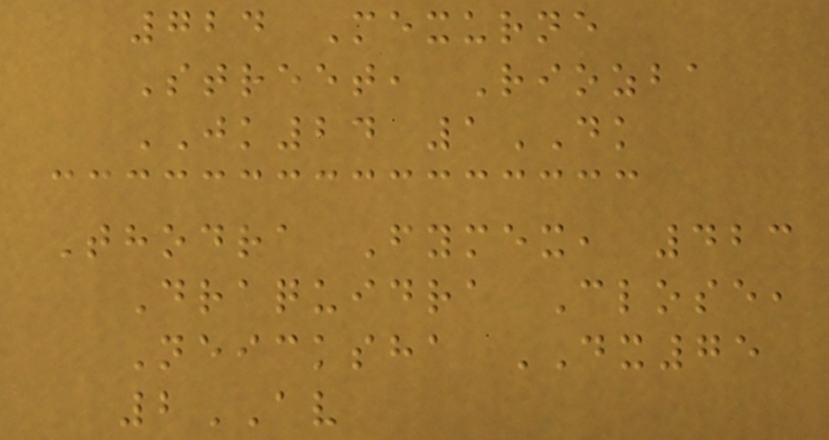724 Mexurne
Street, Riozba
JK24 1DK
Thodra Fymex, 423
Draquidra Close,
Neicksha DX75
2AV
